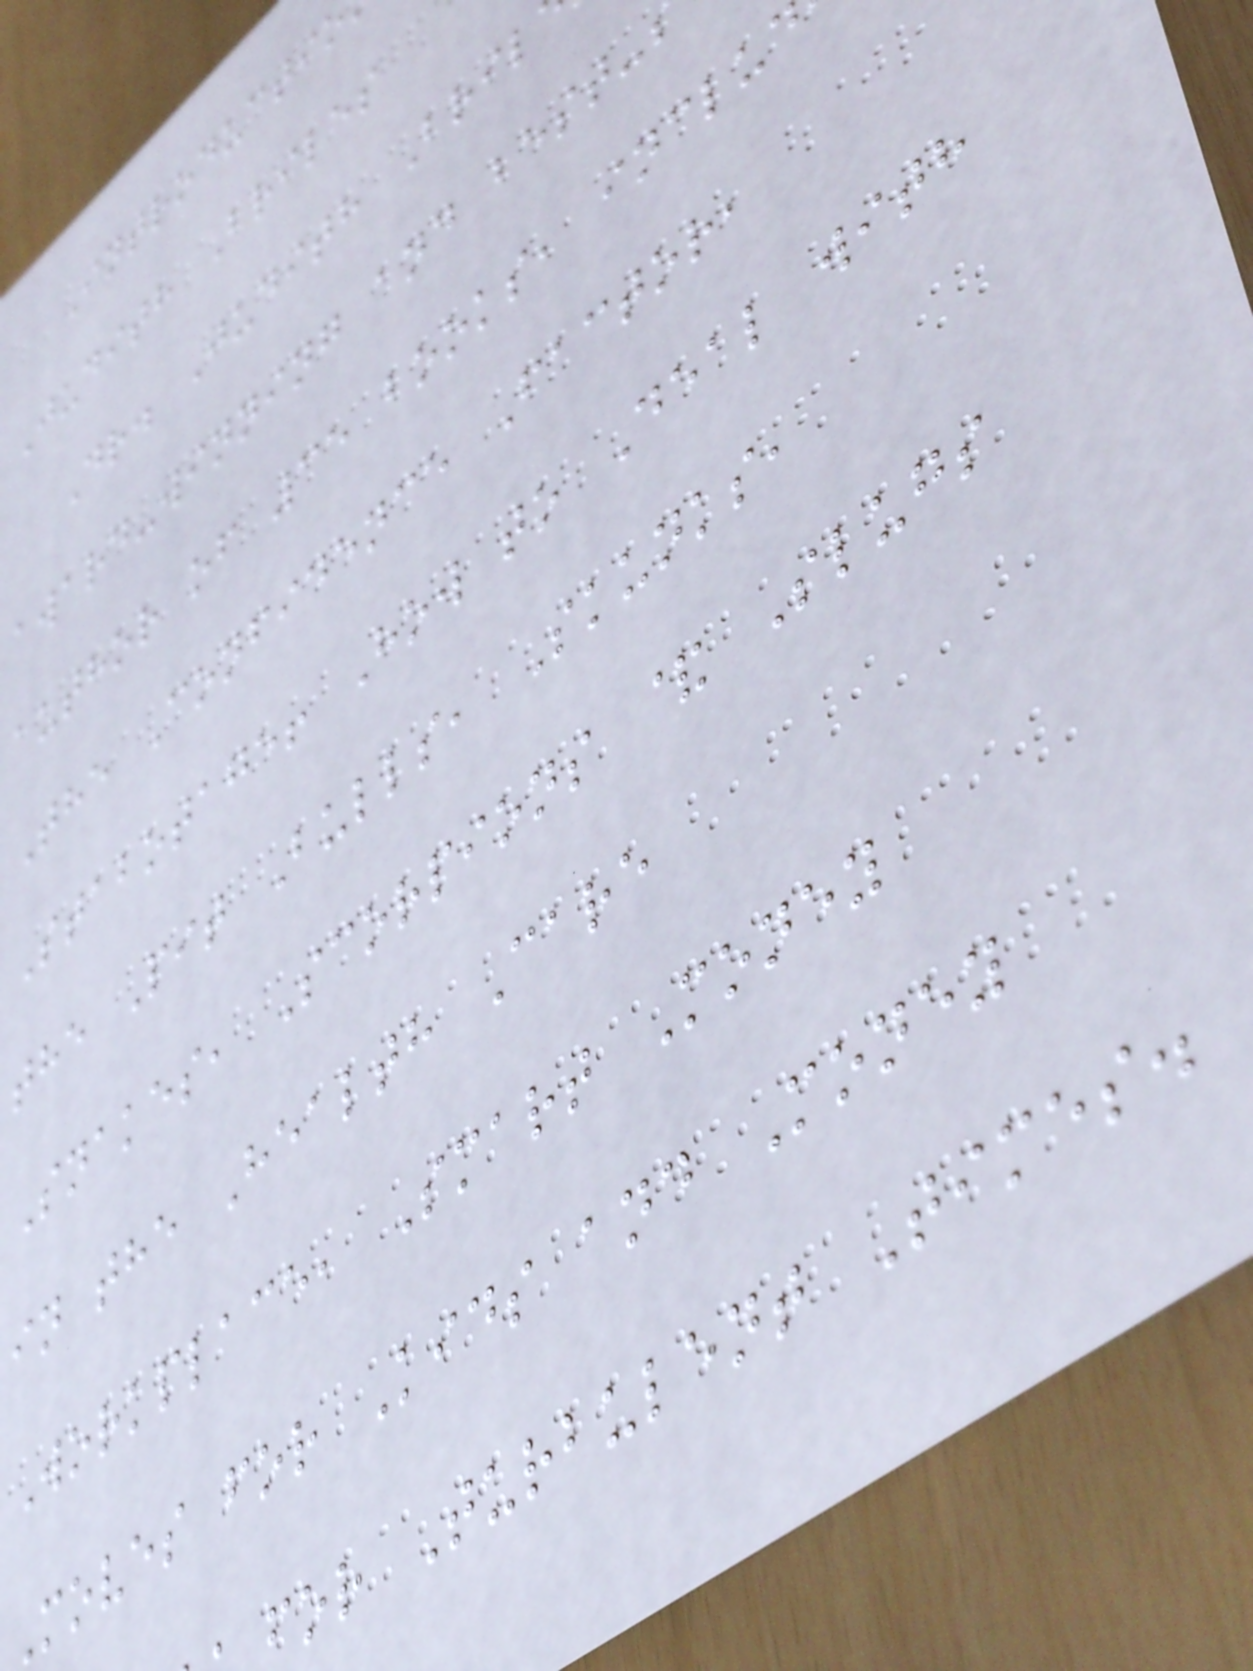Introductio
Judith Briles
Dr. Judith Bril
award-winning and best-
author of 35 books, inclu
The Confidence Factor,
Stabotage! How to Deal with
the Pit Bulls, Skunks,
Snakes, Scorpions & Slugs
in the Health Care
Workplace, Smart Money
moves for Kids and Money
for Turbulent Times.
